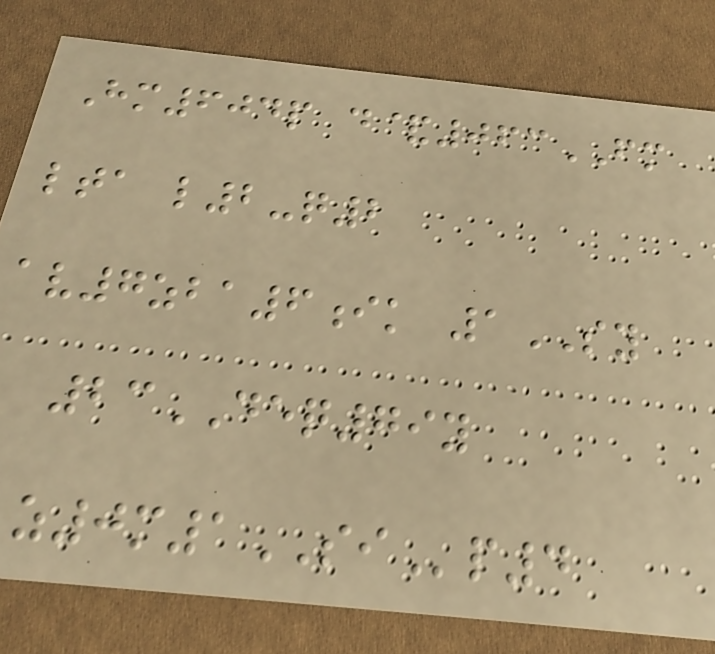Hm604p d&063FM
lta l2-q2
av7zba6ik 1SY
23DEQ79y
z0m1SIp4
